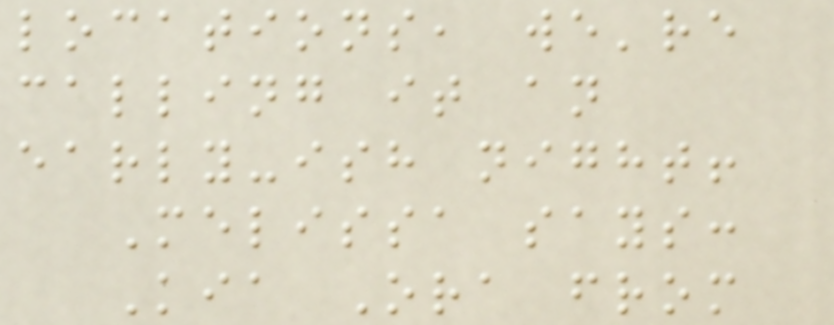locations, we're
calling it an
early-ish night!
Melissa says:
Kia Ora from
